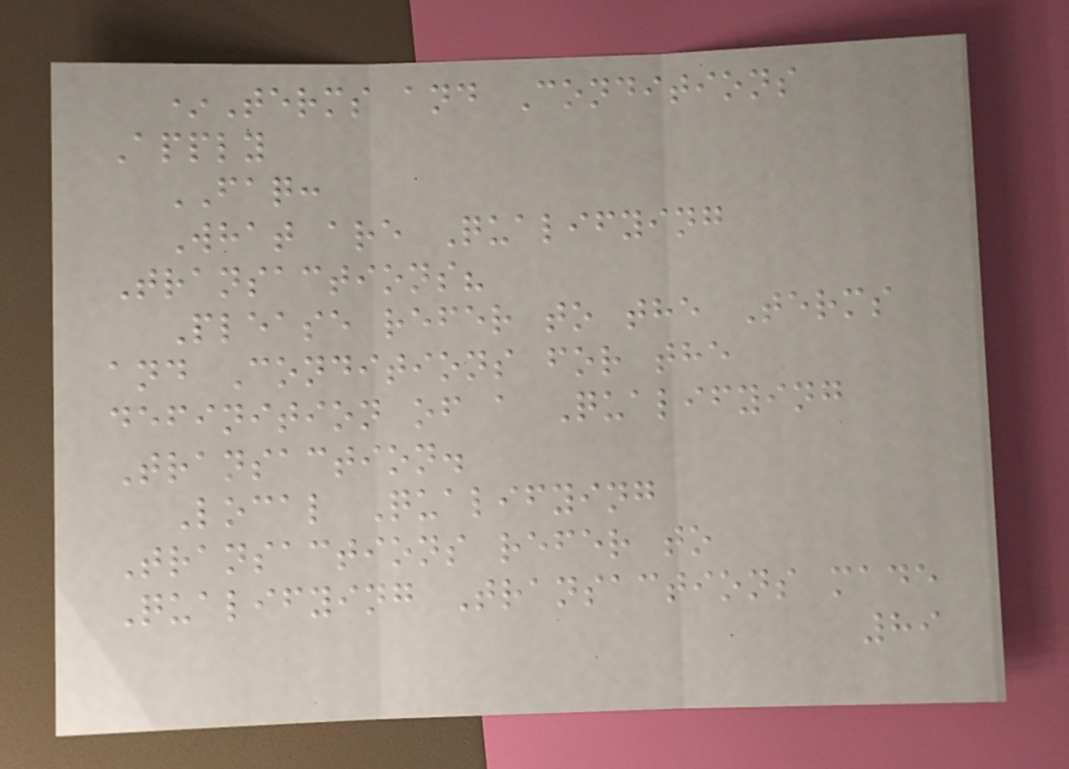*Terms and Conditions
Apply
FAQ:
What are Qualifying
Transactions?
Please refer to the Terms
and Conditions for the
definition of a Qualifying
Transaction.
Local Qualifying
Transactions refer to
Qualifying Transactions made
89
